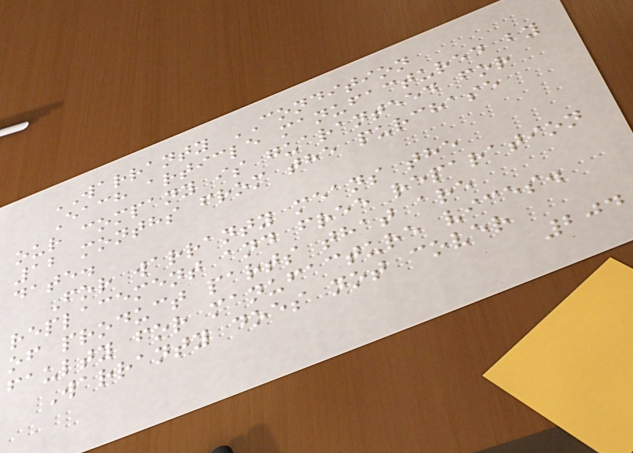WARRANTY CONDITION
Each article manufactured by
our company is guaranteed for
12 months from the purchase
date.
For warranty means the
replacement and free reparation
of product parts that are
faulty for manufacture vices.
Warranty does not cover
204
